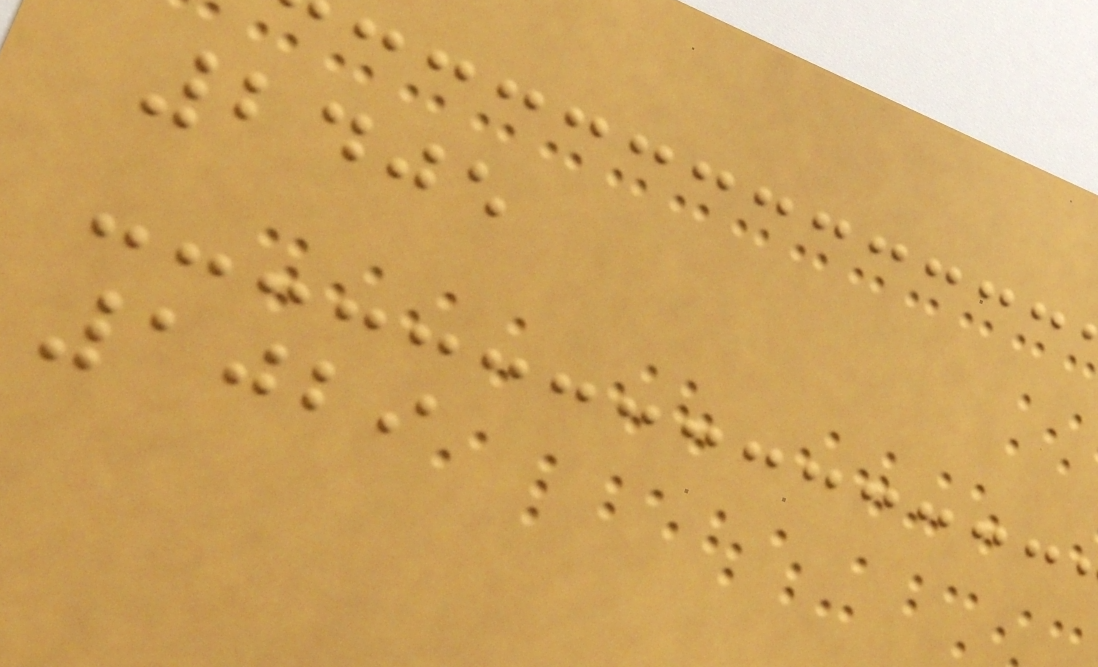2405
1029
